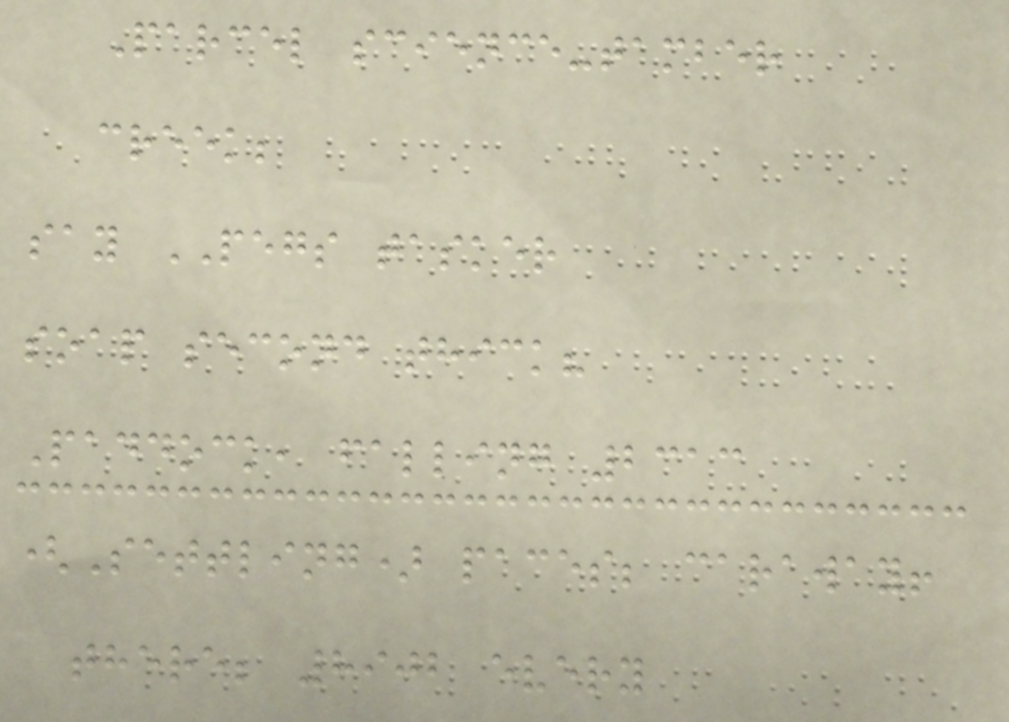Parcel science-tamber
creek;
say PEGS tasker
soap second thick?
Paddock, falling 2313
(Settling) paces; caraway!
there; 8902 every
